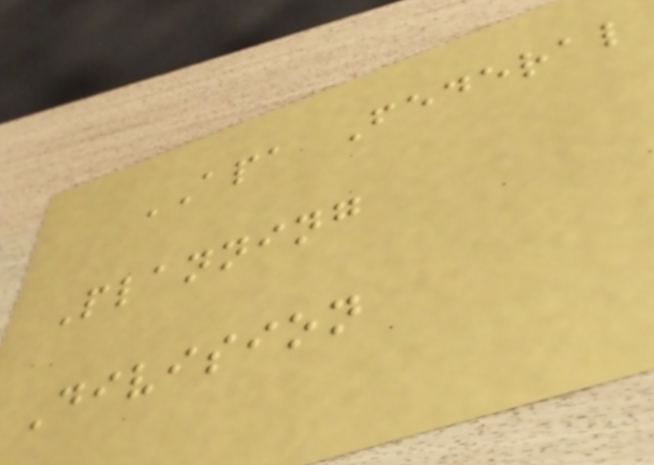APA Federal
Planning
Division
